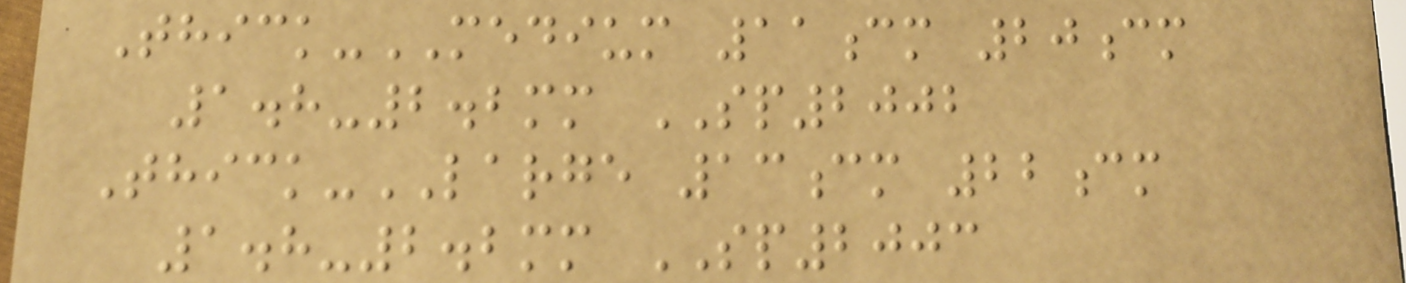Thick-MEDIUM 11cm 20cm
1.8-2.2mm SP2002
Thick-LARGE 13cm 22cm
1.8-2.2mm SP2003
